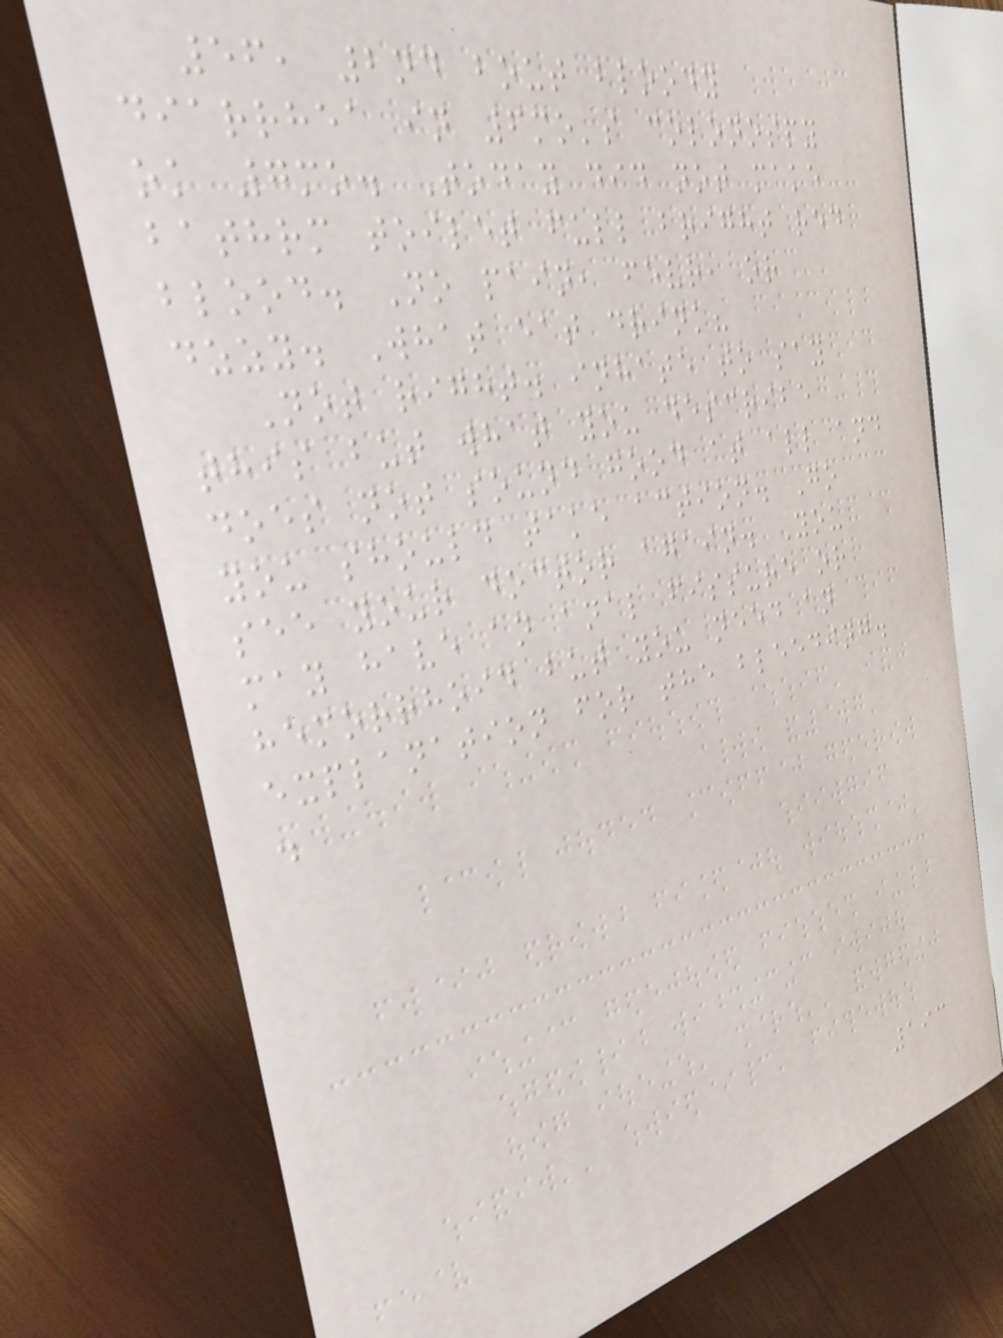56, 2nd bout bloody
diarrhea in 6mo's colonospy
ok 7mo. Today did not make
bathrm toilet full bright red
blood. No pain, fevr, or
dzzy. What eat drink?
Not right. inhate to say
this but what you describe
does not sound good at all and
you should take action. Go
see your doctor again. You
may have an anal fissure or
hemorrhoid but you need an
explanation for the bleeding.
.
193
